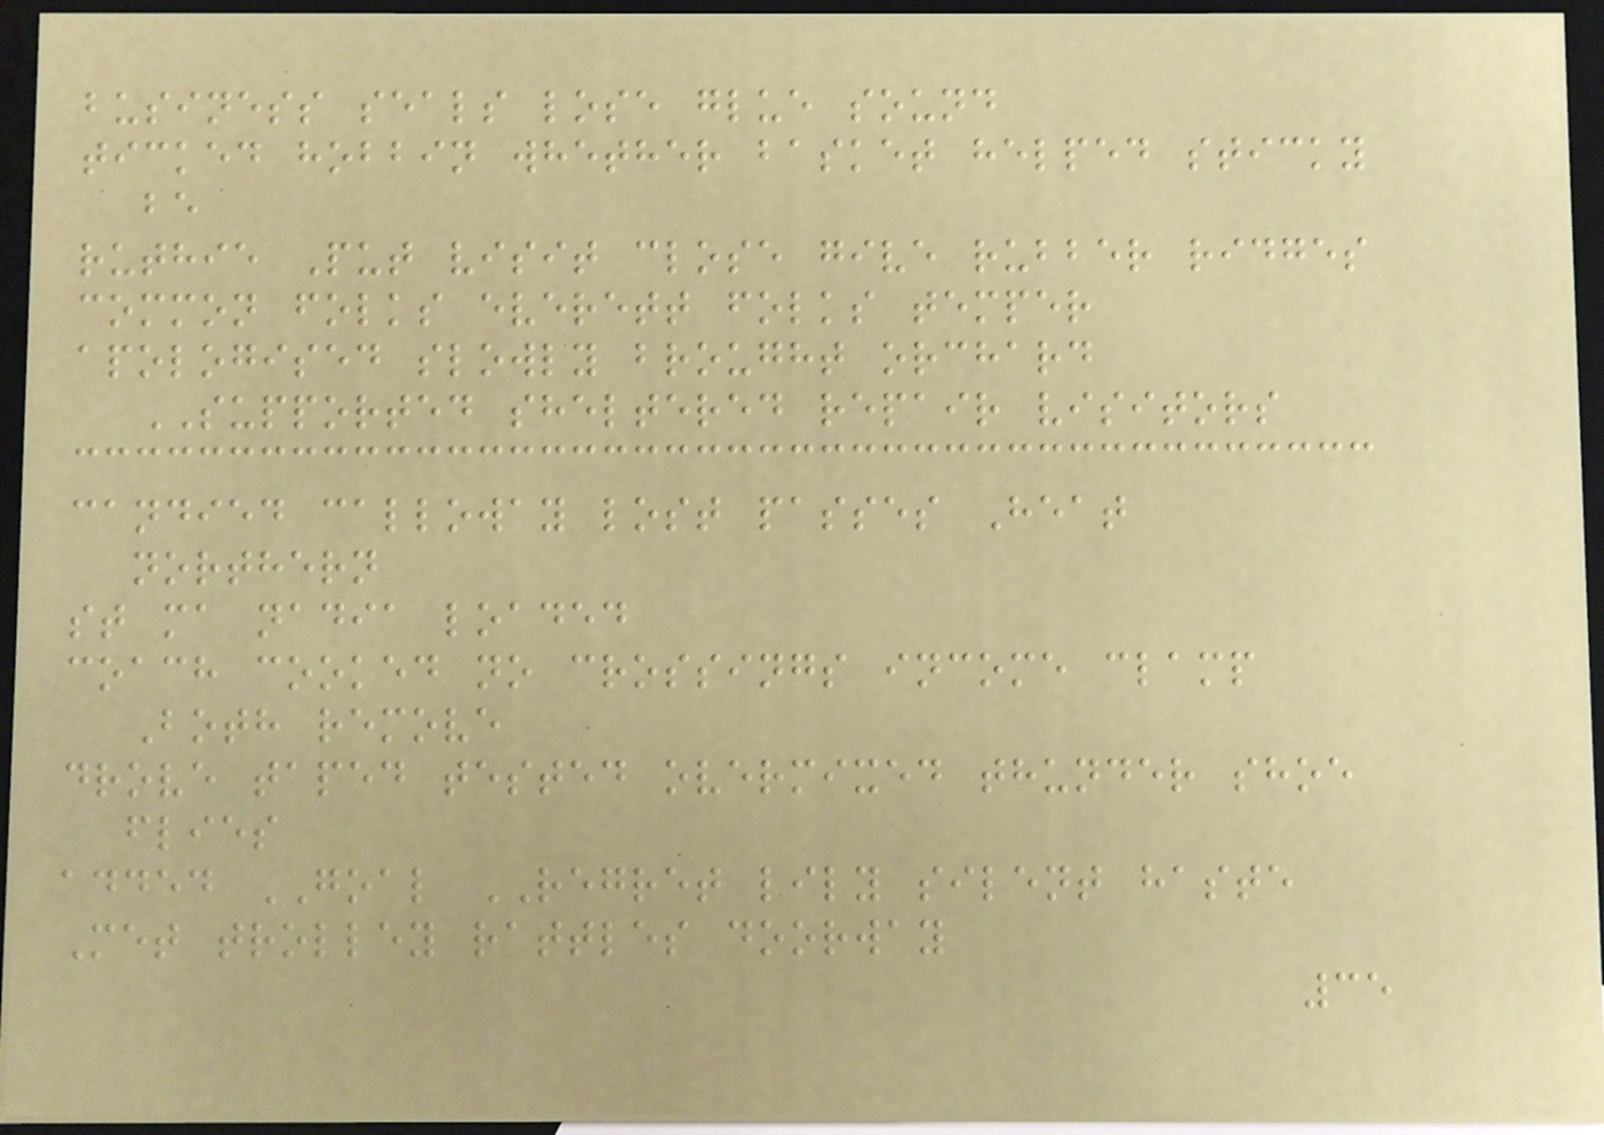business seals lose glue sound
ticked hobbin whether basket helped sticky
be
ruthie Put visit close give rubber ridges
common folks everett folks temper
apologised slowly brought orchard
SUPPORTED sheltered repair visitors
candied calloway lost passes Heat
northern
st ma nadia loaded
coach cooked no crossings income clamp
Both remove
drove taped tested overmixed thunder shoe
flies
added GOAL REGRET lily silent haste
Met trolley rattles doorway
35
